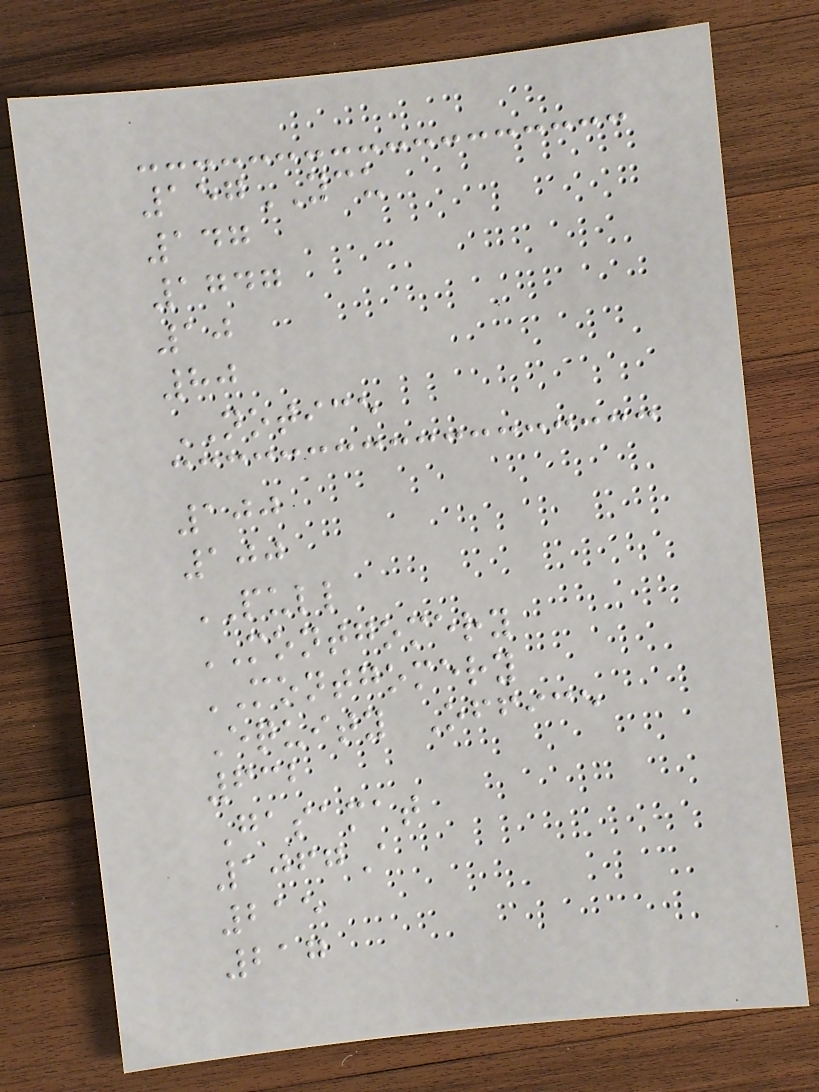157YCU
147
1747
10
80
NOTICE
100
100
PULL
MONTGOMERY
MONTGOMERY
Equity Office
632
Gasamat
1067A
215
217
